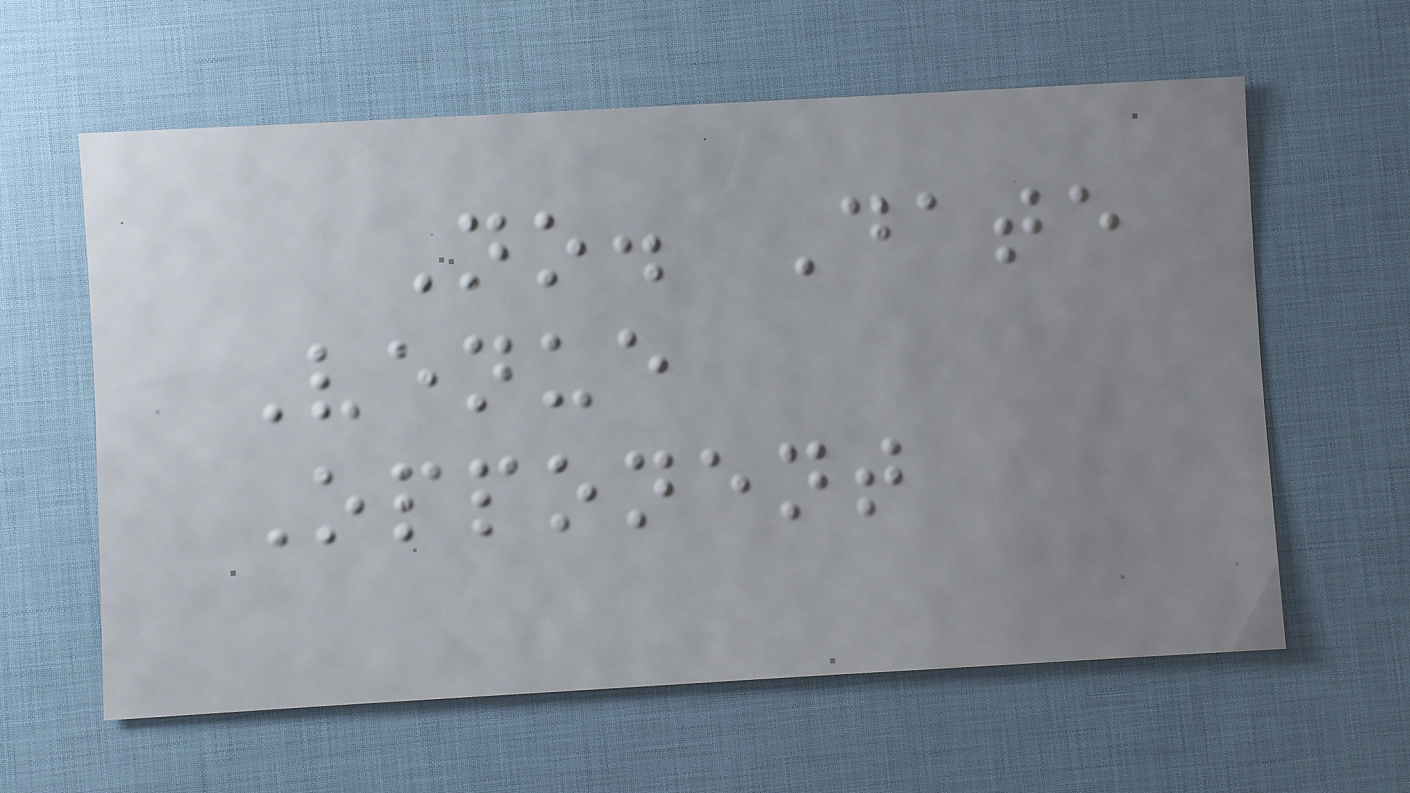No. Date
Venue
Opponent
